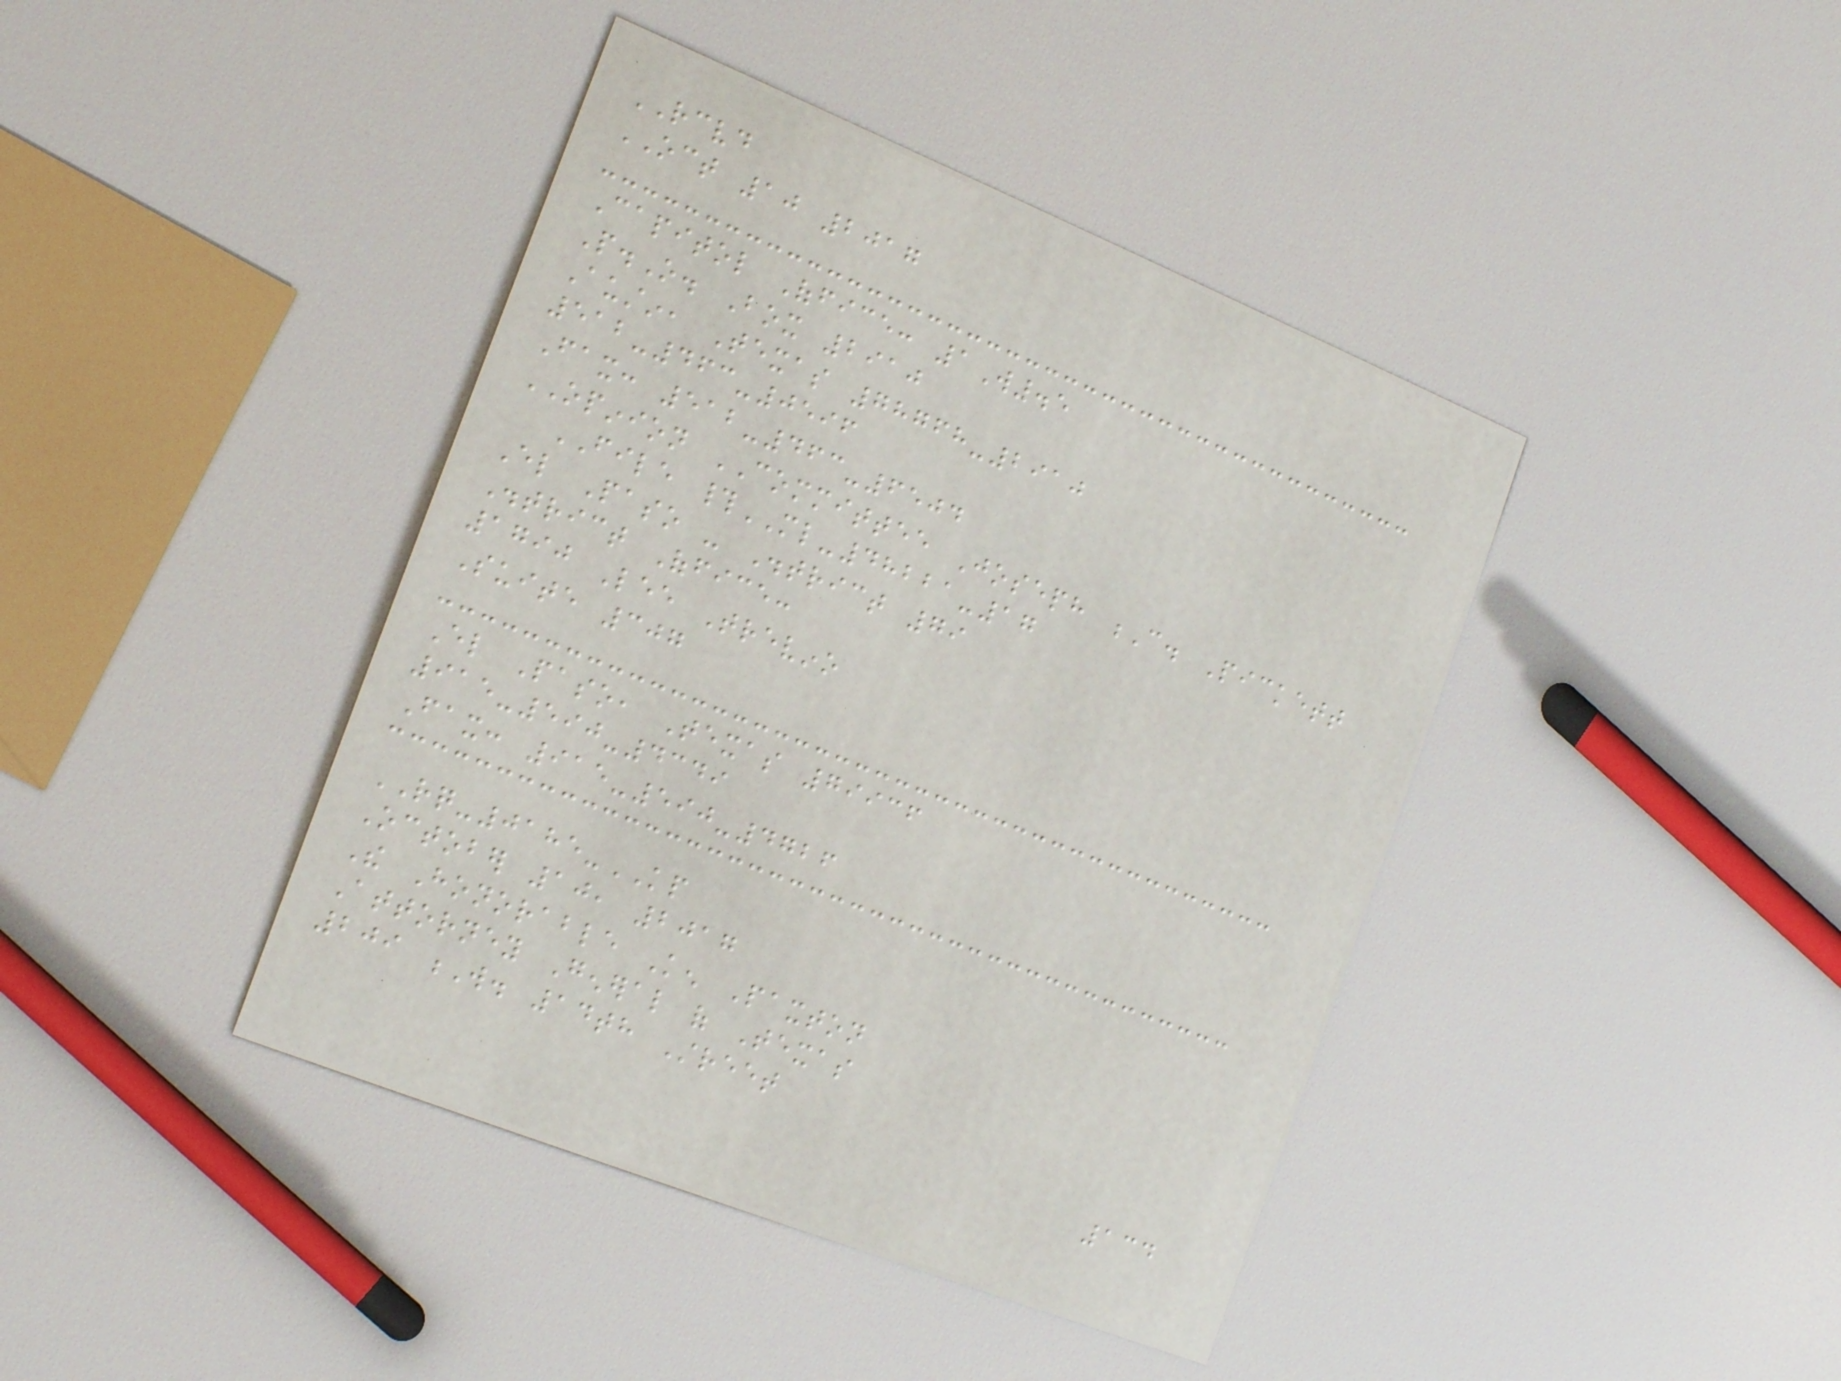RECEIVED
OCT 10 2017
Capitol Office: 1W.5
P.O. Box 2910
Austin, Texas 78768-2910
512-463-0596
Fax: 512-463-6504
OPINION COMMITTEE Joseph C. Pickett
FILE #ML-48221-17
El Paso - District 79
District Office:
1790 Lee Trevino
Suite 307
El Paso, Texas 79936
915-590-4349
Fax: 915-590-4726
RQ-0185-KP
October 10, 2017
The Honorable Ken Paxton
Attorney General of Texas
209 W. 14th Street
134
